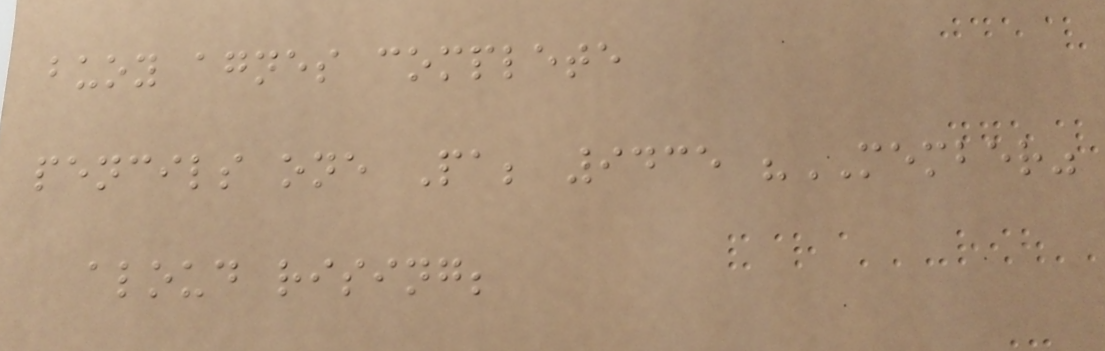buoy agnes complete
pencils one Pa; 9435 "MEMBER"
aloud rising;
